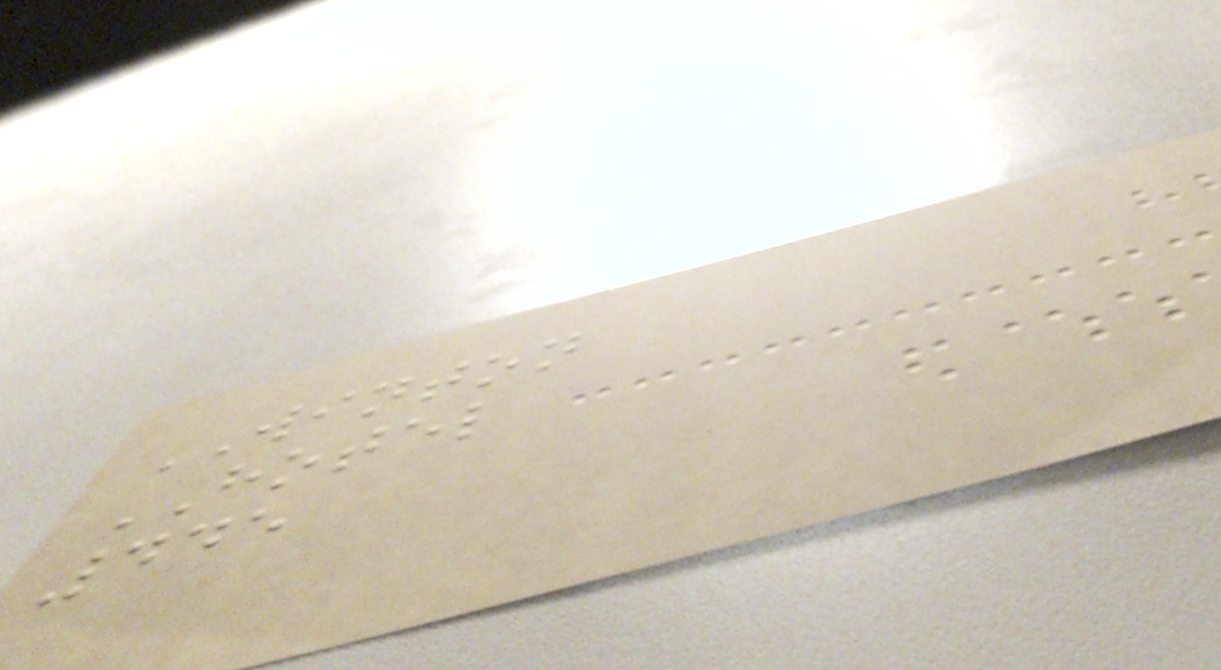WINTON
HOTEL
445
